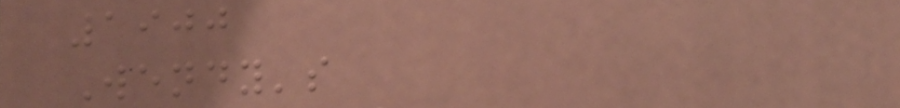1900
Wendy's
